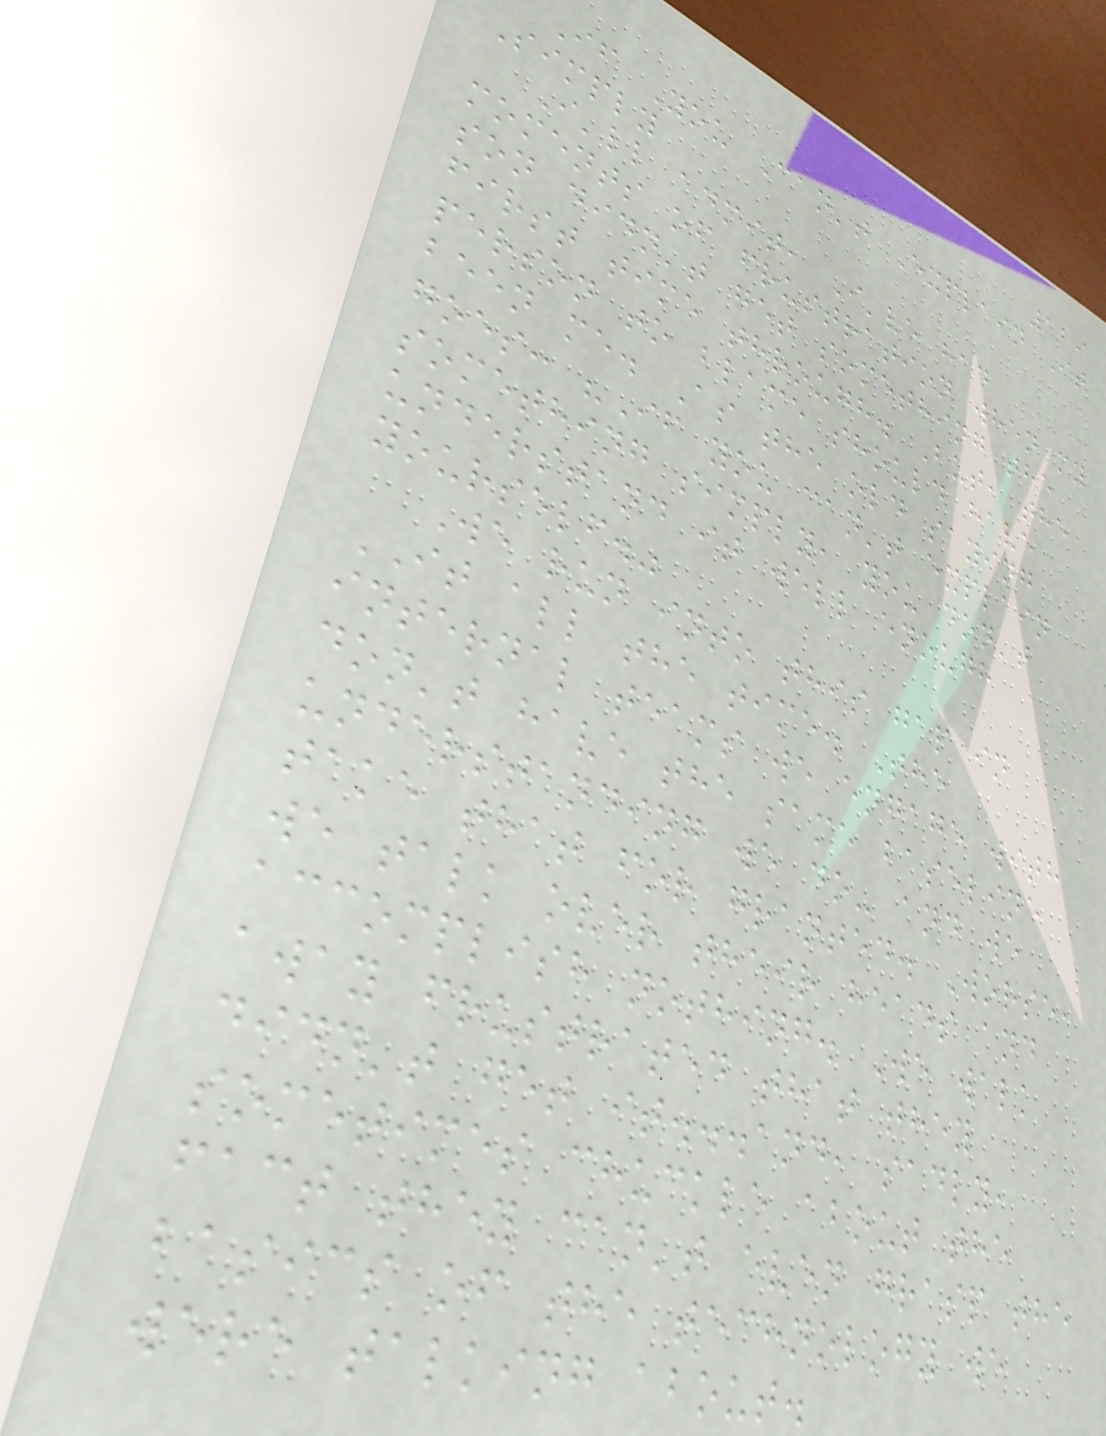129
If You Can't Explain It
Simply
I'll admit, I've had
moments of frustration when my
son didn't get something the
first time through. But, the
person to blame should have
been me. As the old saying
goes: "If you can't explain
something simply, you don't
understand it well enough
yourself."
We run into this gap in
IT all the time. The
internal teams we engage with
don't have the same baseline
understanding we do- and we
take that for granted. Worse,
we talk over their heads and
accomplish nothing. We walk
away frustrated that they
didn't get it...and, sadly,
sometimes chuckle about the
fact they can't even grasp the
basics of the technology we
were talking about.
